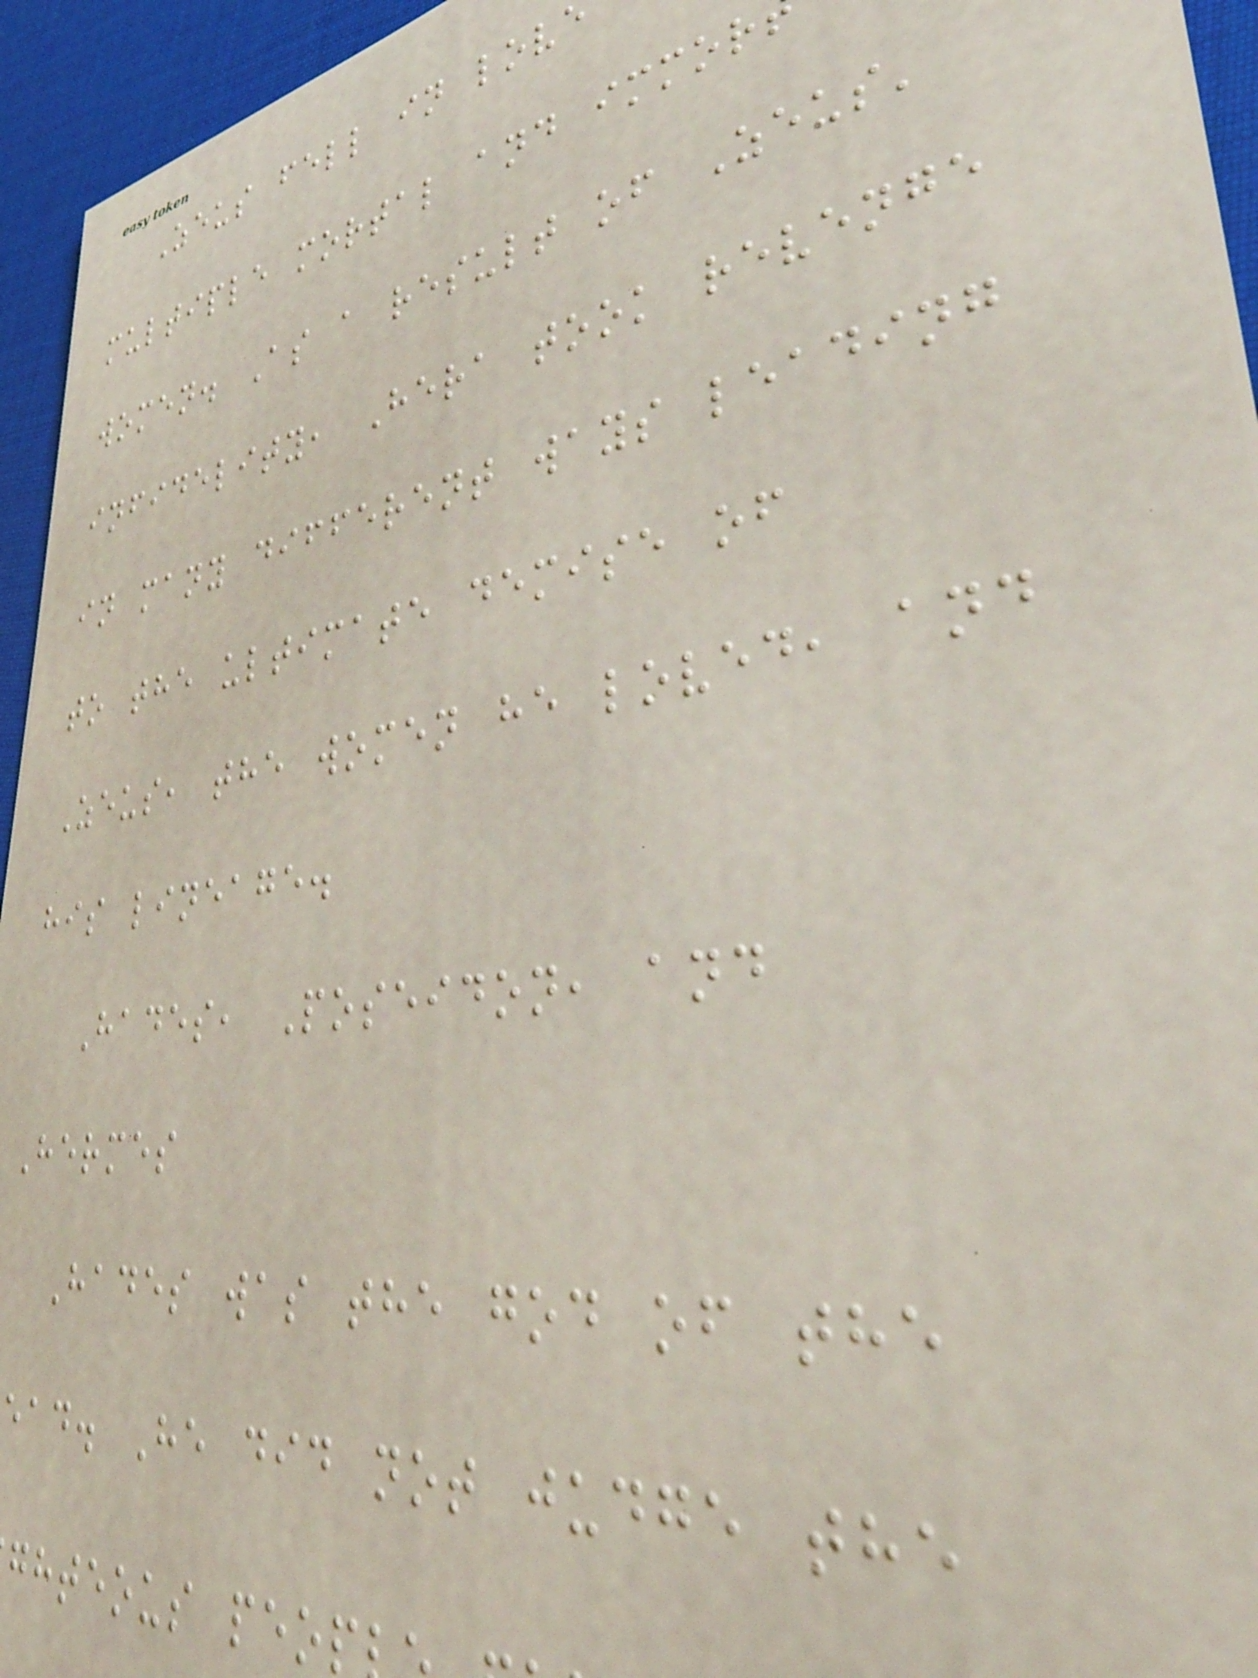Zeus fell in lov
multiple mortal and immor
women. As a result of Zeus'
infidelity, Hera took revenge
in many different ways leading
to the ultimate demise of
Zeus, the women he loved, and
his lineage.
Hades, Poseidon, and
Hermes
Hades was the god of the
ead. He did not judge the
ghteous peop
